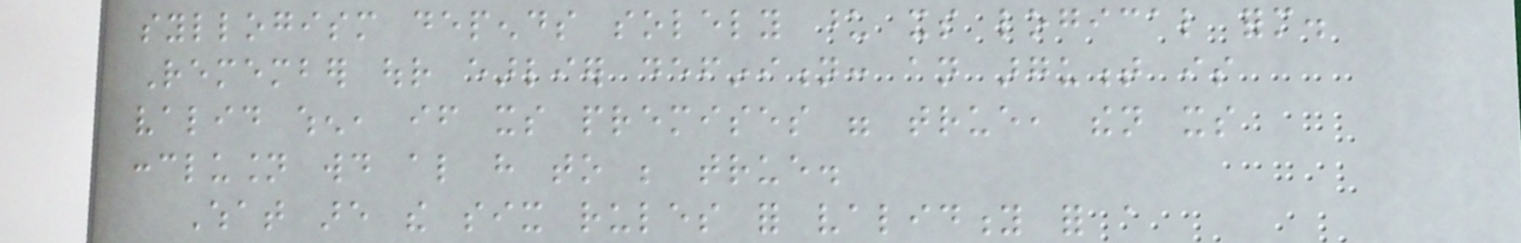syllogism depends solely upon its logical form.
Remember our earlier definition: an argument is
valid when, if its premises were true, then its
conclusion would also have to be true.
What are the six rules for validity for a
